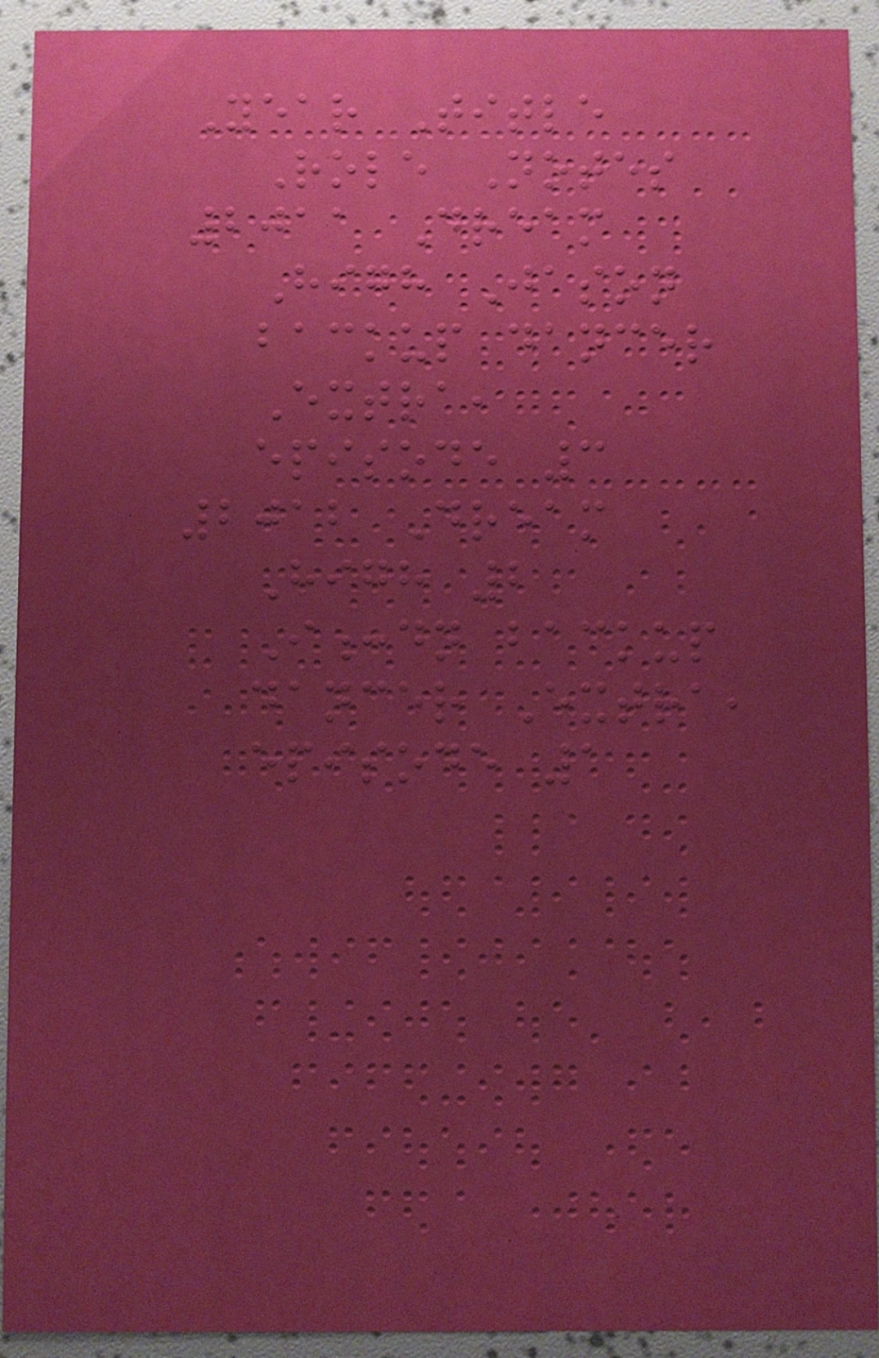Year Title
Role Notes
2011 Dream
High Jason
backup dancer
Extra,
episode 3
2012 Dream
High 2
I:dn backup
dancer Extra,
episode 1
